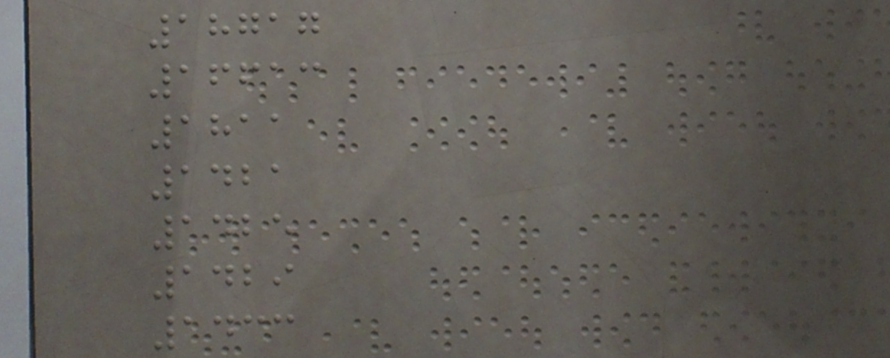18717
16613
1811
1421
1425
1429
1433
